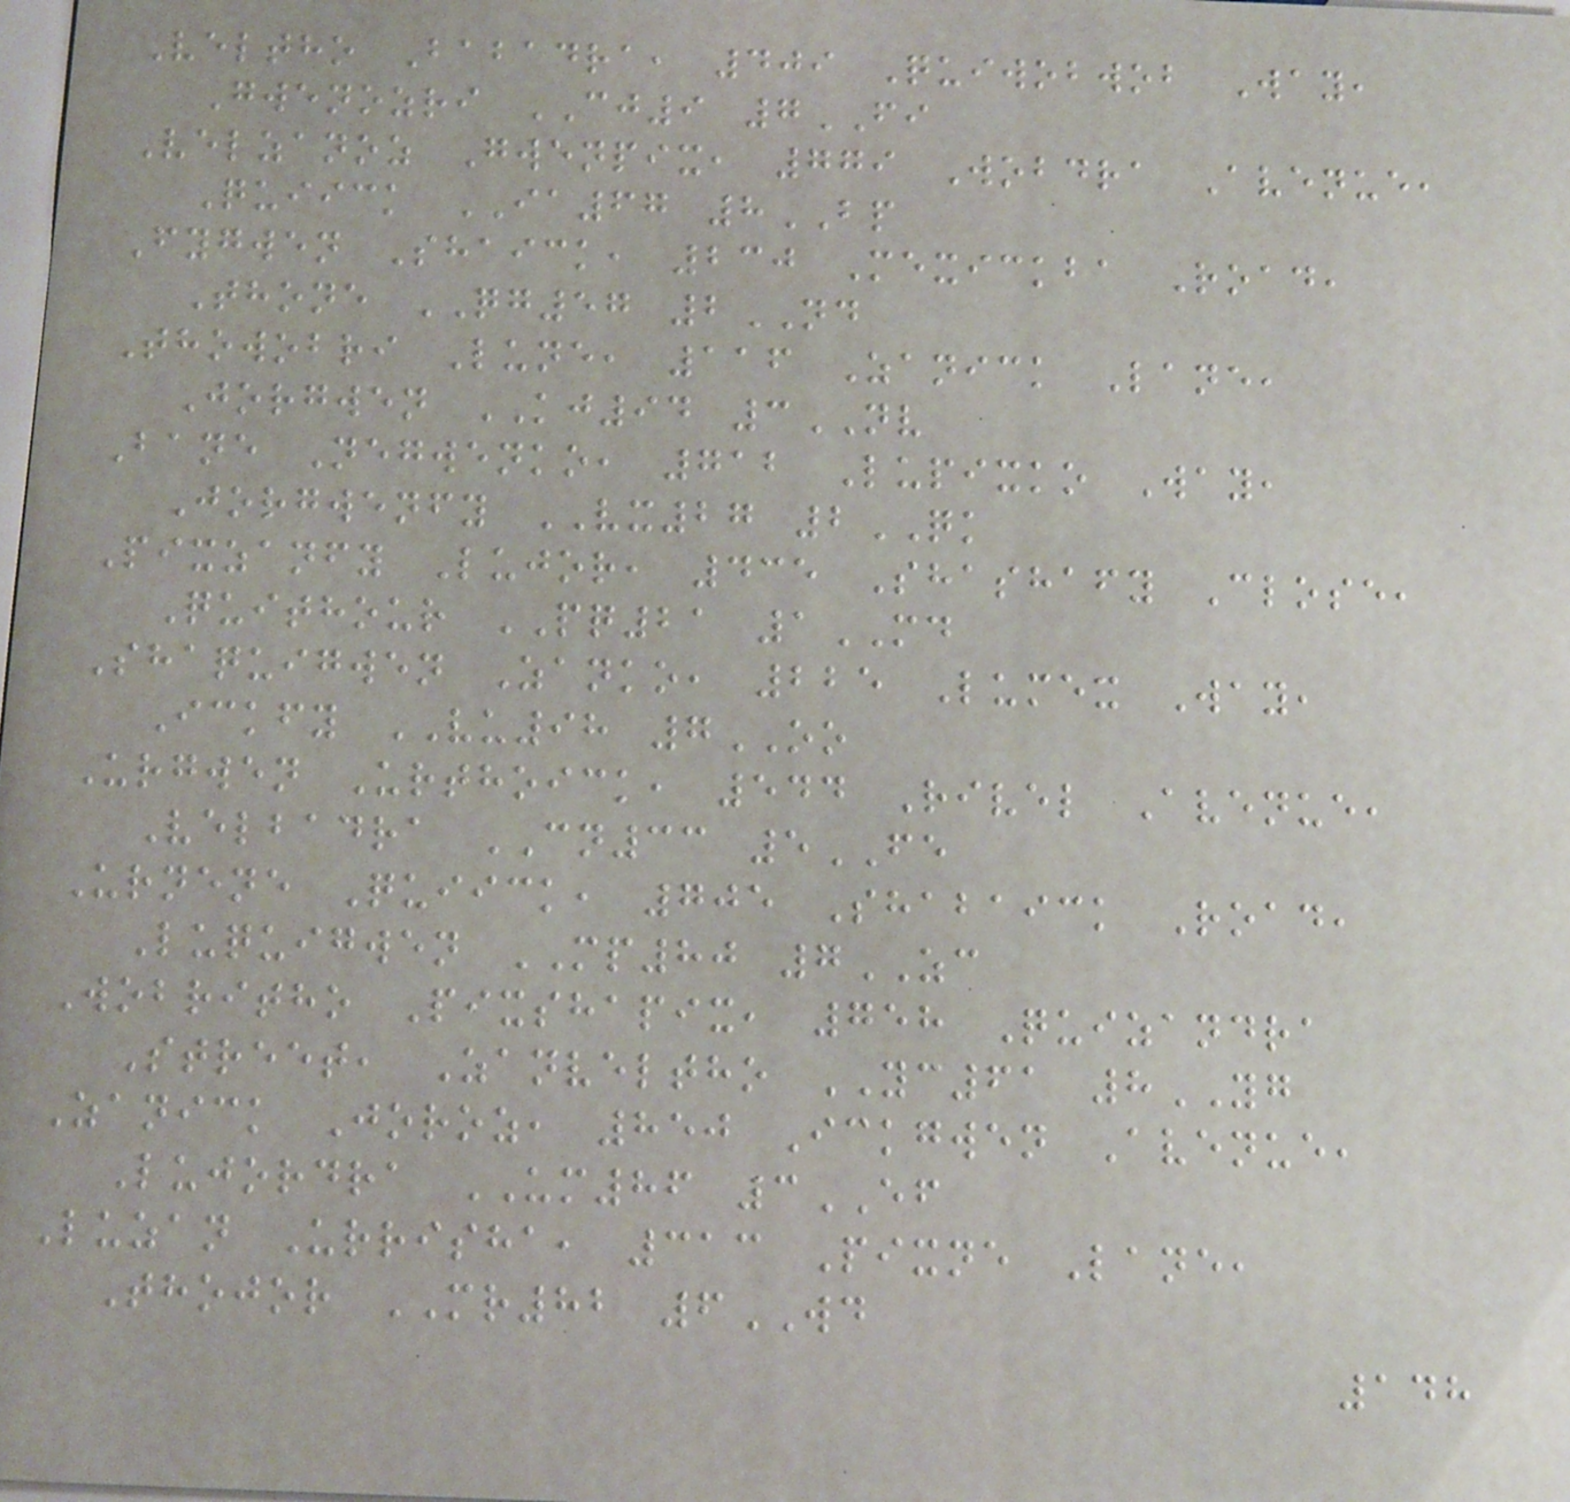Veltho Babadra, 409 Quiwobwob Way,
Gwenozri CJ9 7FI
Velzanoz Gwenpix, 779 Wobdra Avenue,
Quiick IA67 8BP
Fygwen Shaick, 230 Mexickba Road,
Thone QG57 2ND
Thowobri Lune, 116 Zanick Lane,
Jorgwen KJ94 3NV
Bane Negwenko, 712 Lupixko Way,
Jorgwenfy VX27 2QK
Pixzanfy Lujor, 435 Shashafy Close,
Quithour PQ21 1MD
Shaquigwen Zanko, 225 Lumex Way,
Ickfy VU98 7OO
Urgwen Urthoick, 544 Rivel Avenue,
Velbadra CN33 5FE
Urnene Quiick, 705 Shabaick Road,
Luquigwen MP80 7ZC
Wobritho Pixshapix, 758 Quizandra
Street, Zanveltho YC61 8YG
Zanick Joroz, 850 Ickgwen Avenue,
Lujordra UM86 3EF
Luzan Urrisha, 313 Pixne Lane,
Thojor MR82 6WD
148
